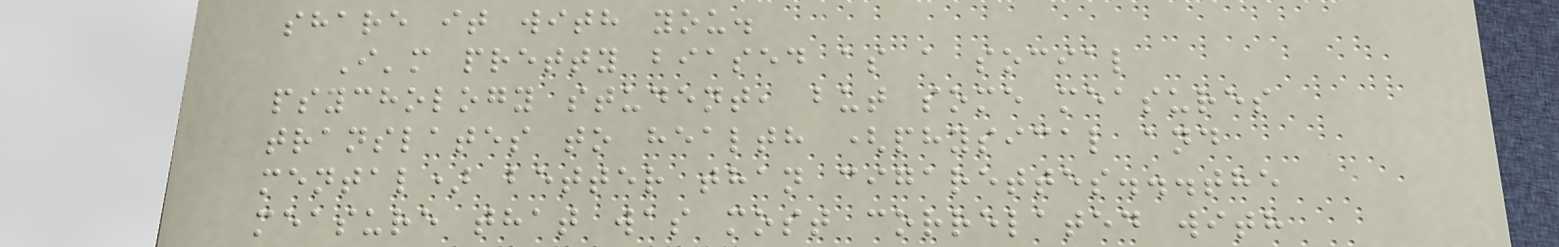share it with you.
I'm pretty biased as a social
psychology student, but some measures
translates to health (physical and
mental) better than cigarettes...the
measure that was most correlated with
